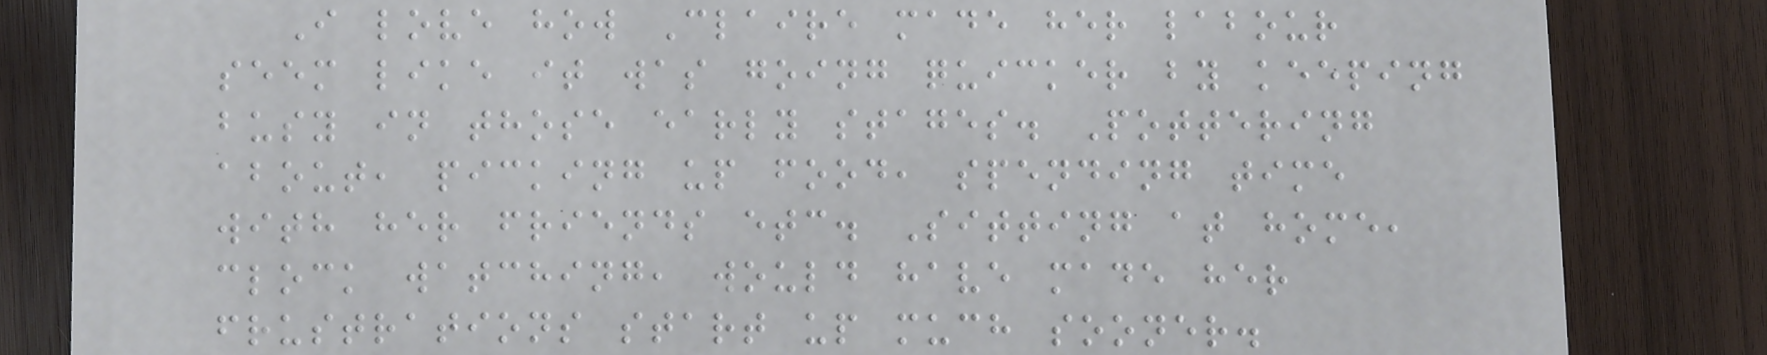I love how Claire made her labour
seem like it was going quicker by keeping
busy in those early stages. Pottering
about, picking up food, spending time
with her friends etc. Sitting at home,
clock watching, would have made her
frustrations start up much sooner.
